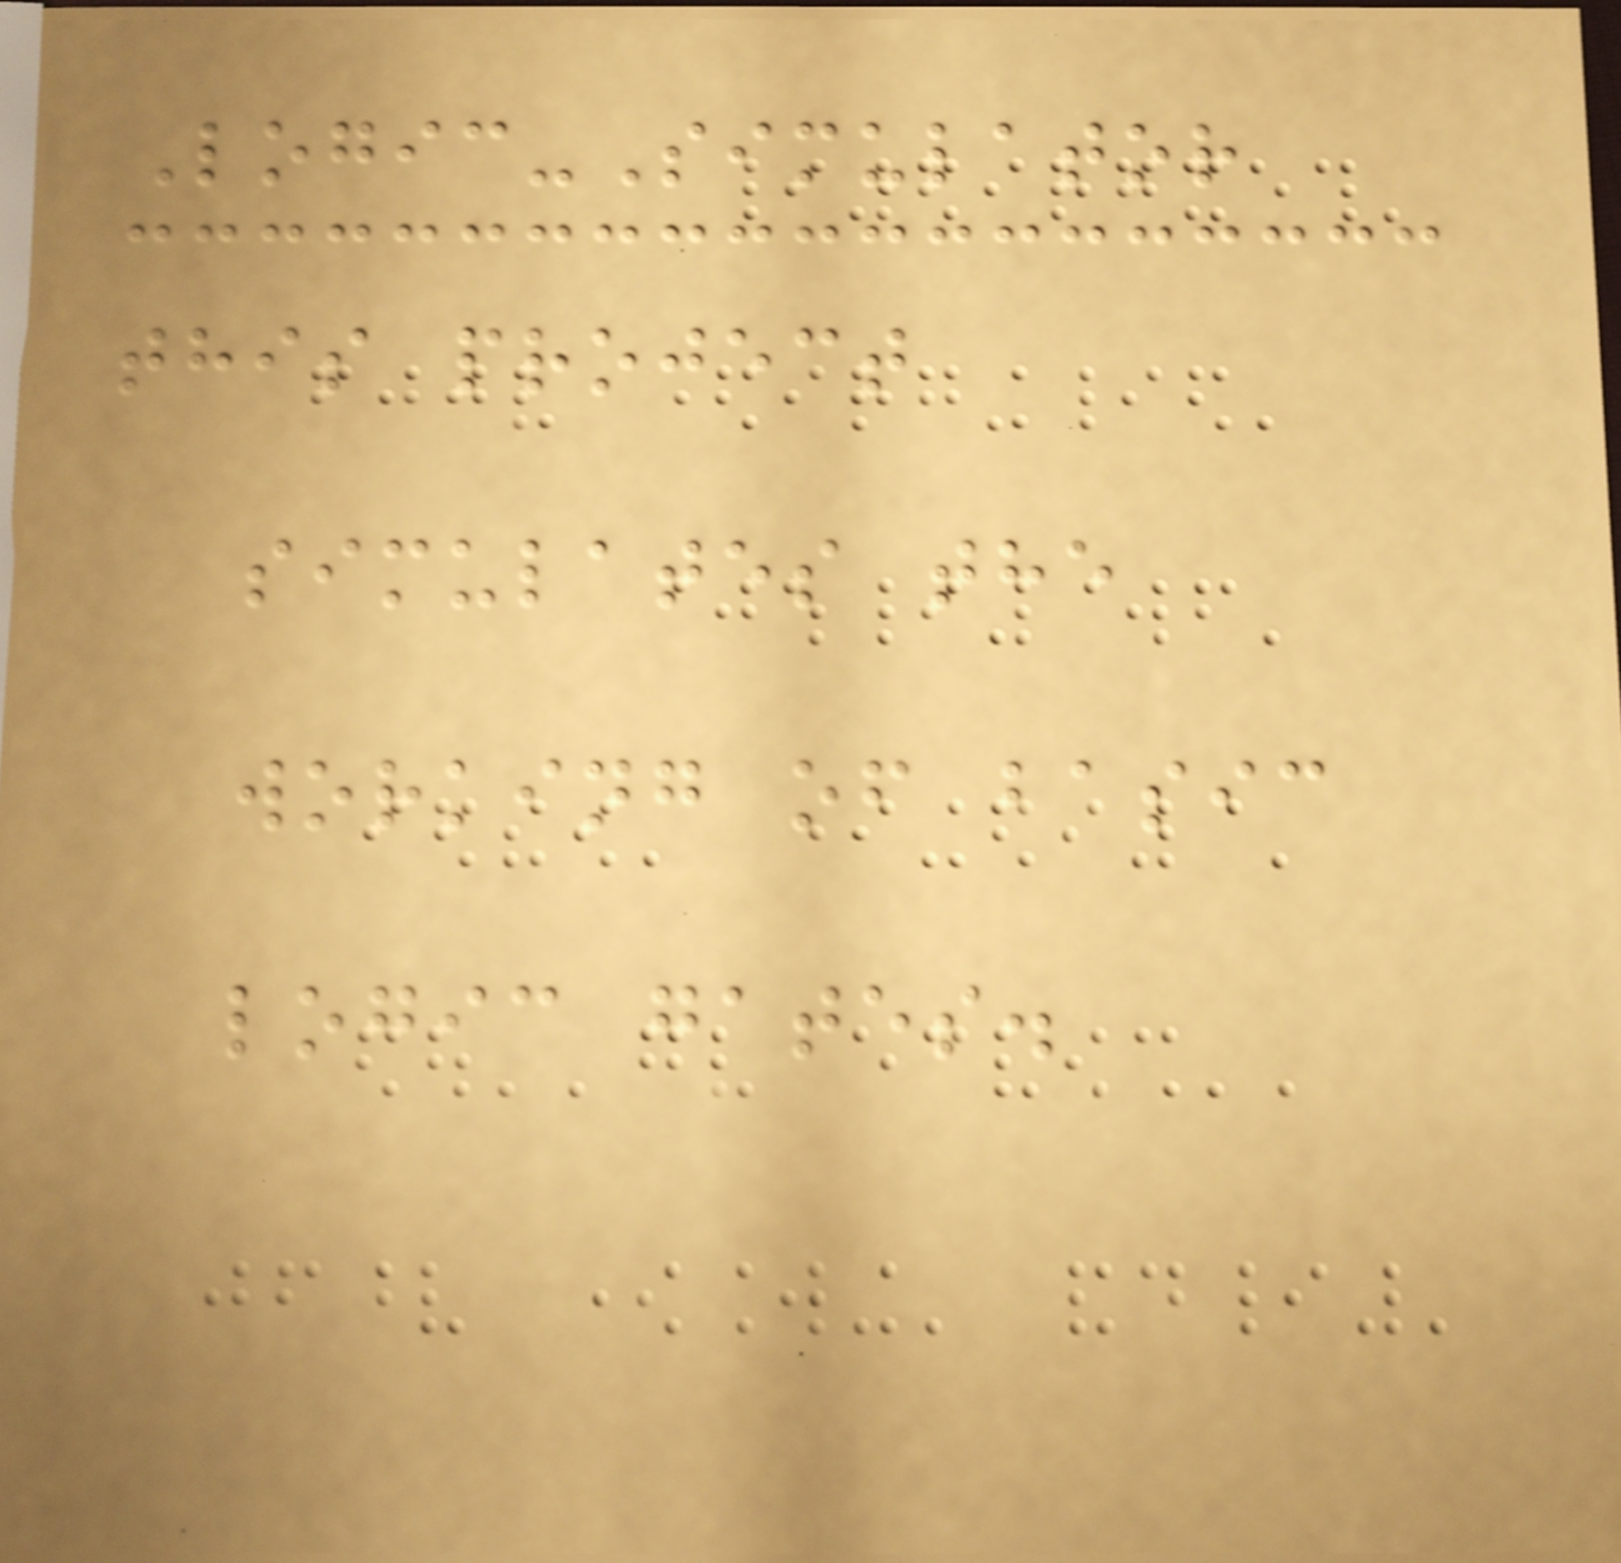Logic-Simulator
this project
simulates the
working of basic
logic gates.
